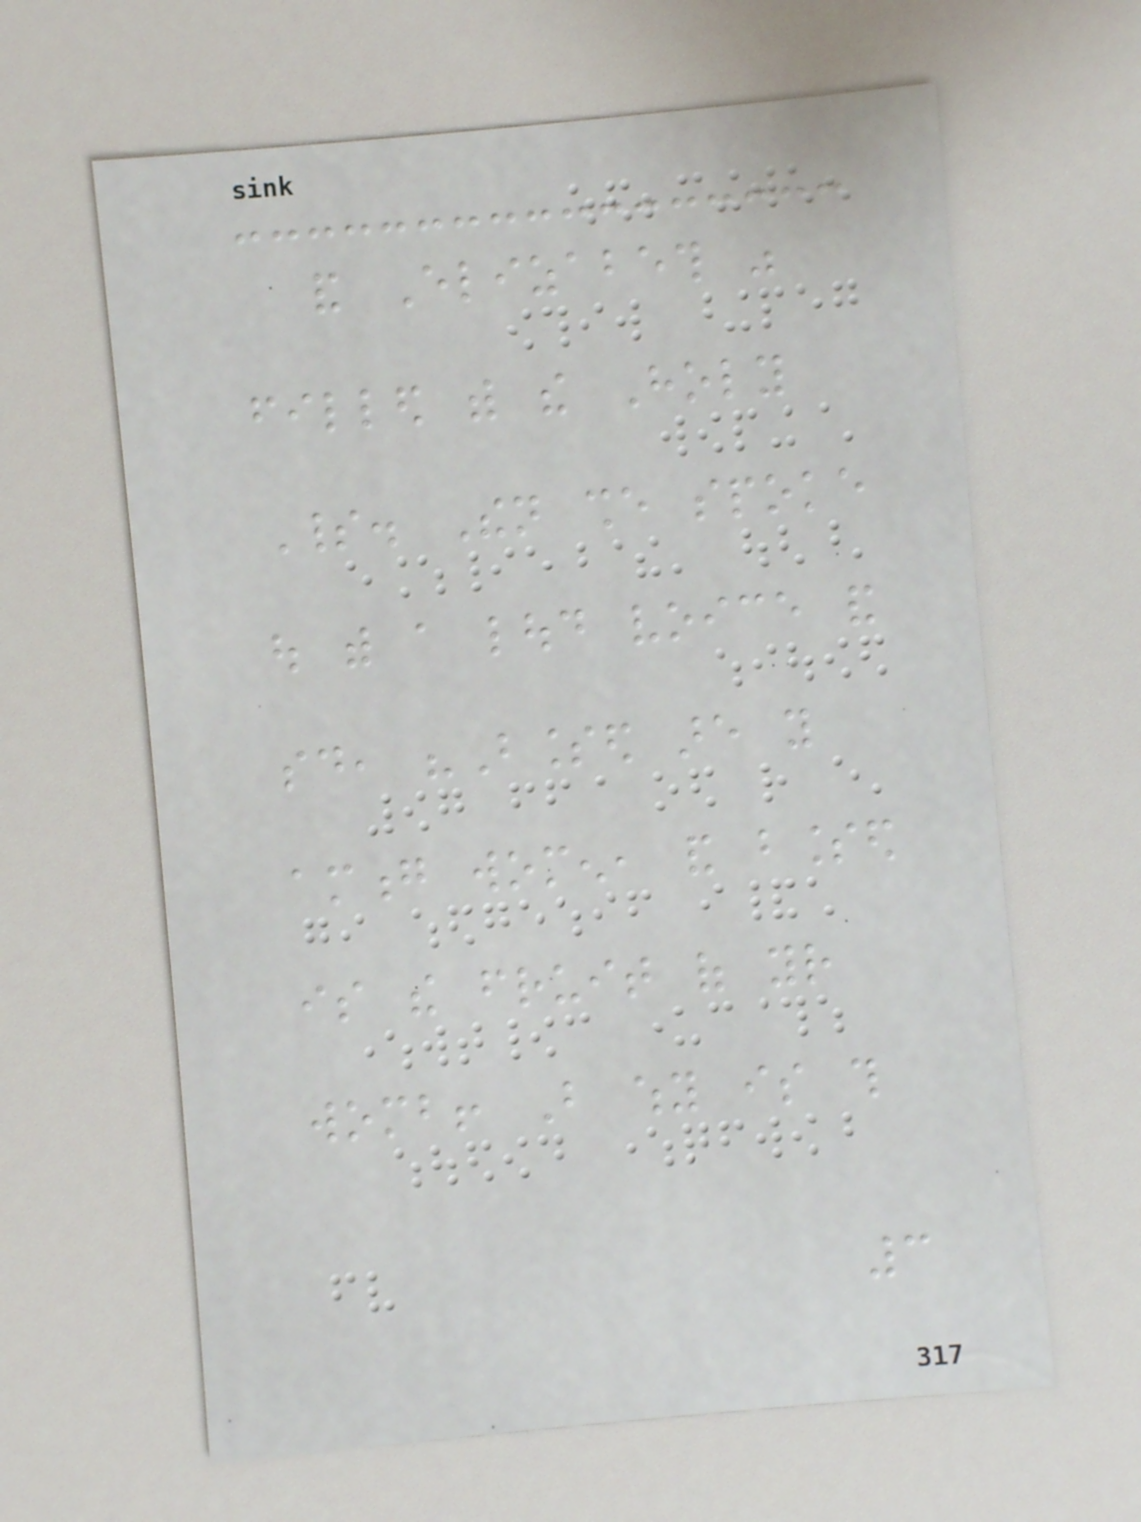and Elizabeth was
filled with the Holy
Spirit. Then she spoke
out with a loud voice and
said, "Blessed are you
among women, and blessed
is the fruit of your
womb! But why is this
3
